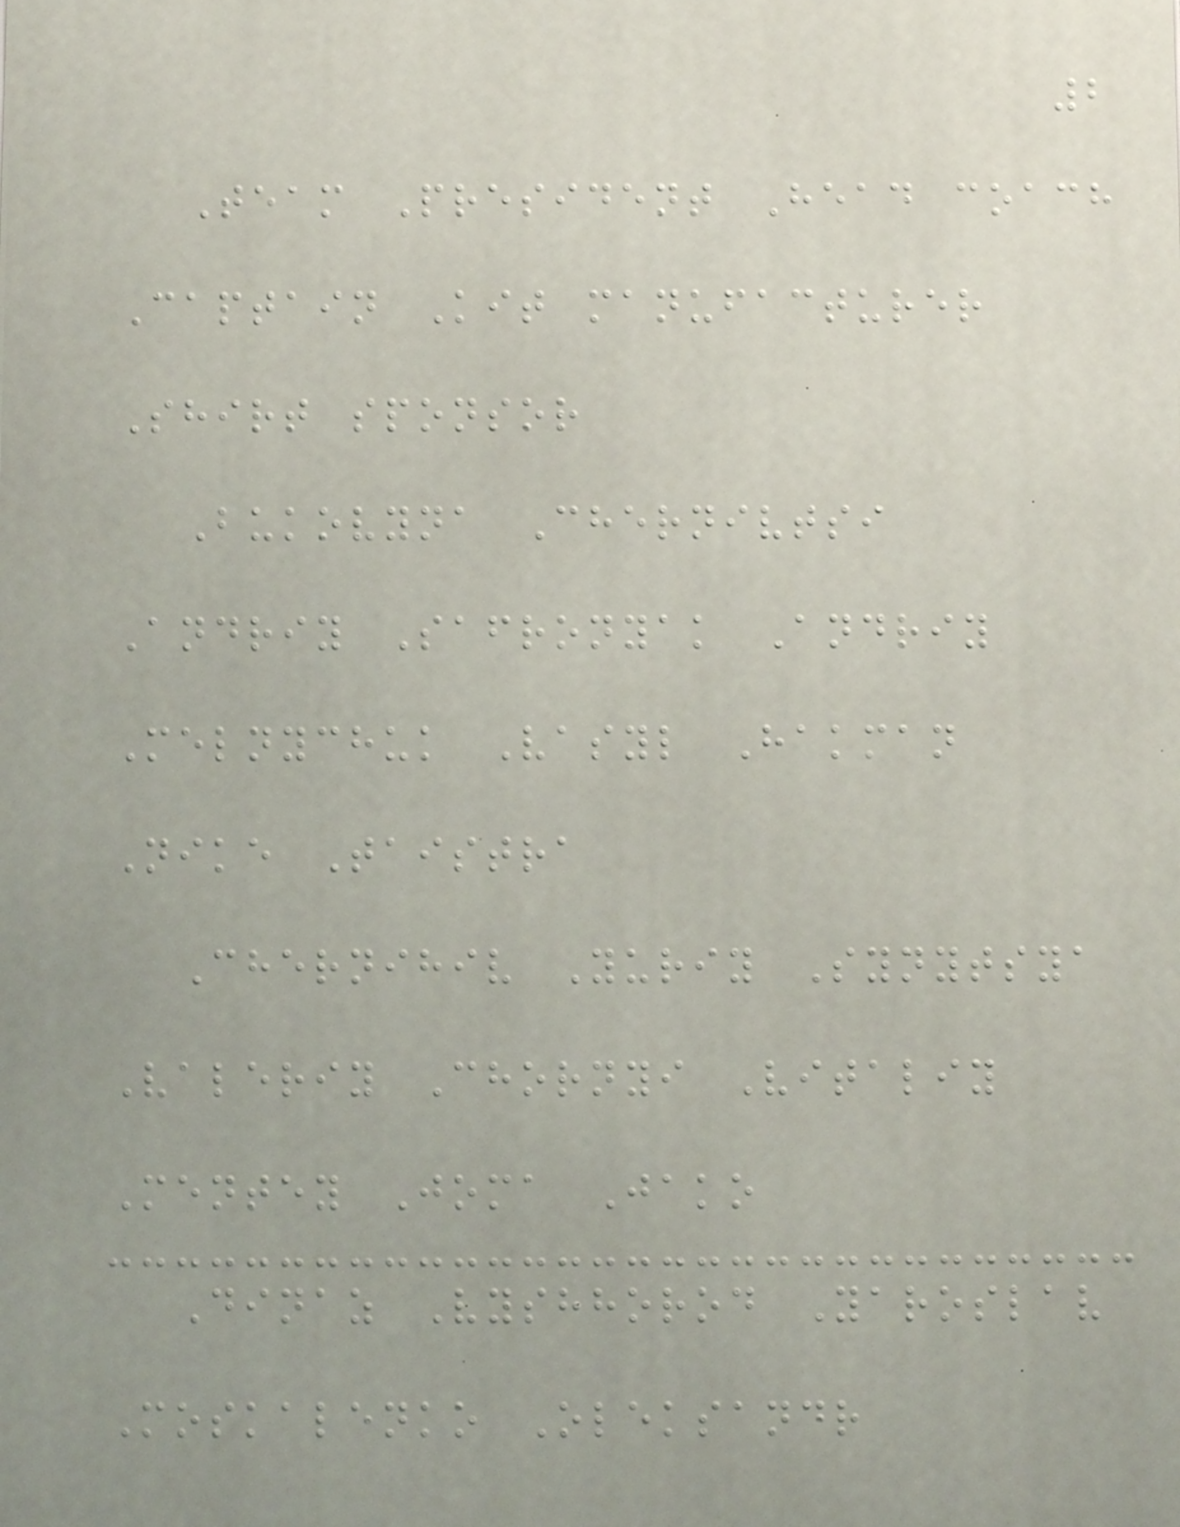2
Team President Head coach
Captain Kit manufacturer
Shirt sponsor
Bukovyna Chernivtsi
Andriy Safronyak Andriy
Melnychuk Vasyl Hakman
Nike Taistra
Chernihiv Yuriy Synytsya
Valeriy Chornyi Vitaliy
Mentey Joma Jako
Dinaz Vyshhorod Yaroslav
Moskalenko Oleksandr
